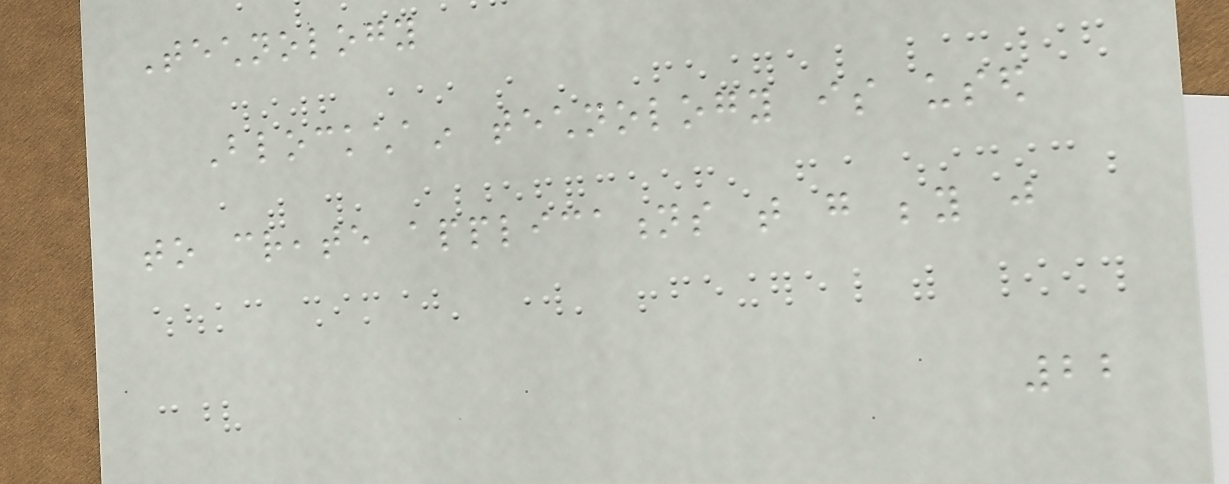Technology
Blockchain technology is used
to create applications that go beyond just
22
